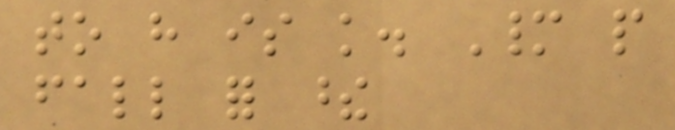to have is knowledge. Many people
fall for these
